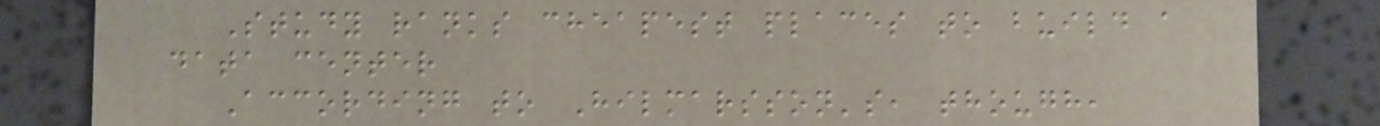Study ranks cheapest places to build a
data center
According to Hilmarsson's, though,
